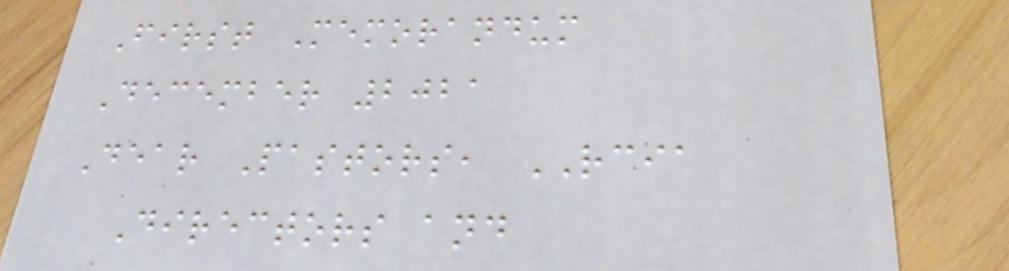First Memorandum
December 2021
Dear Pastors, RCIA
Directors and
